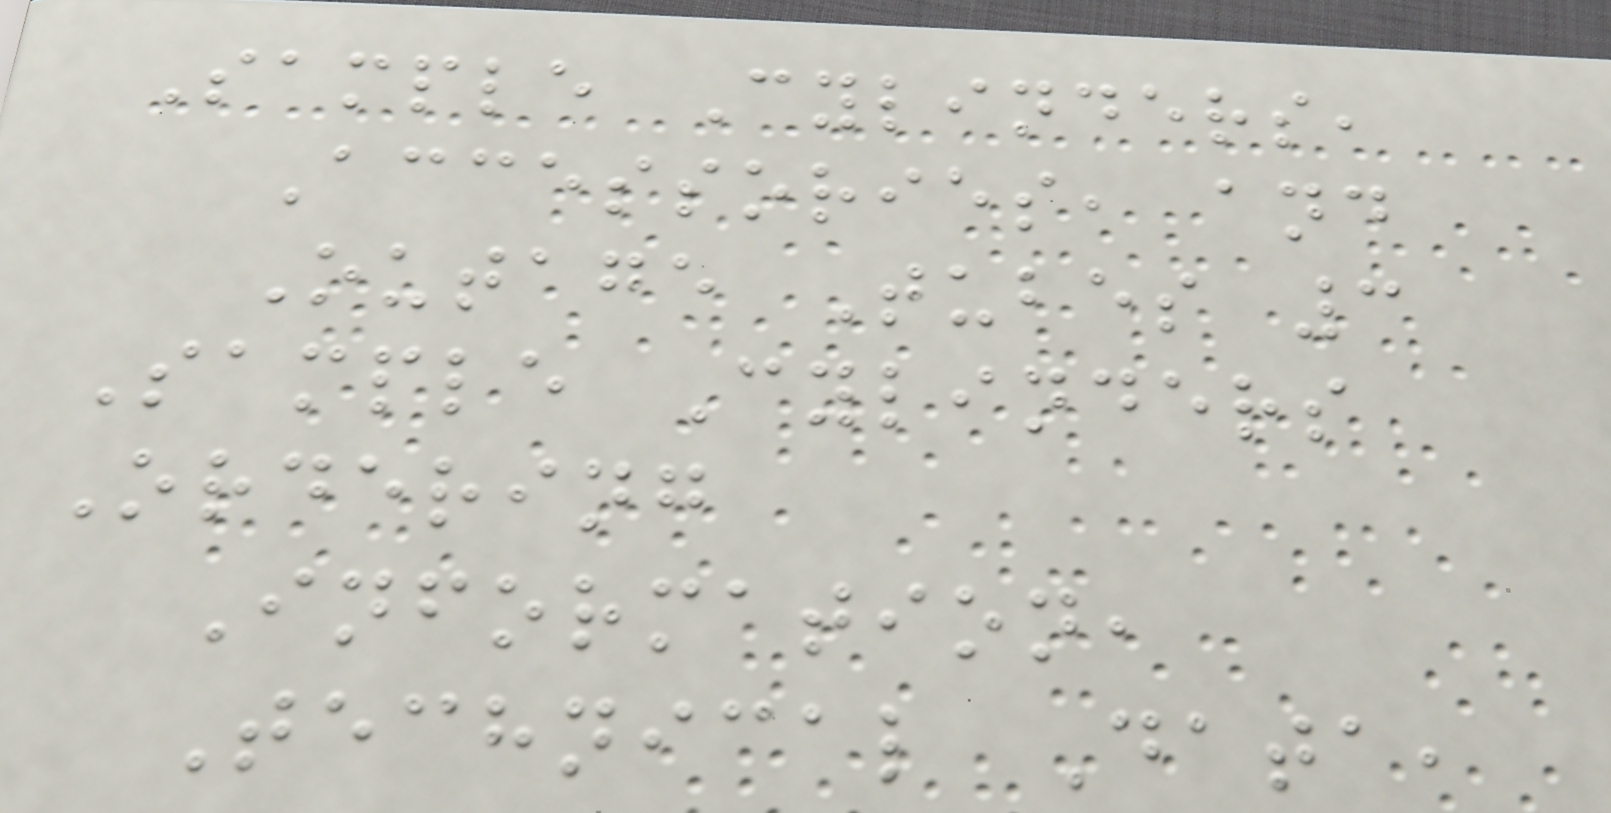Sample Cylinders,
Accessories, and
Outage Tubes 3
Sample Cylinders
Ordering
Information,
Technical Data,
